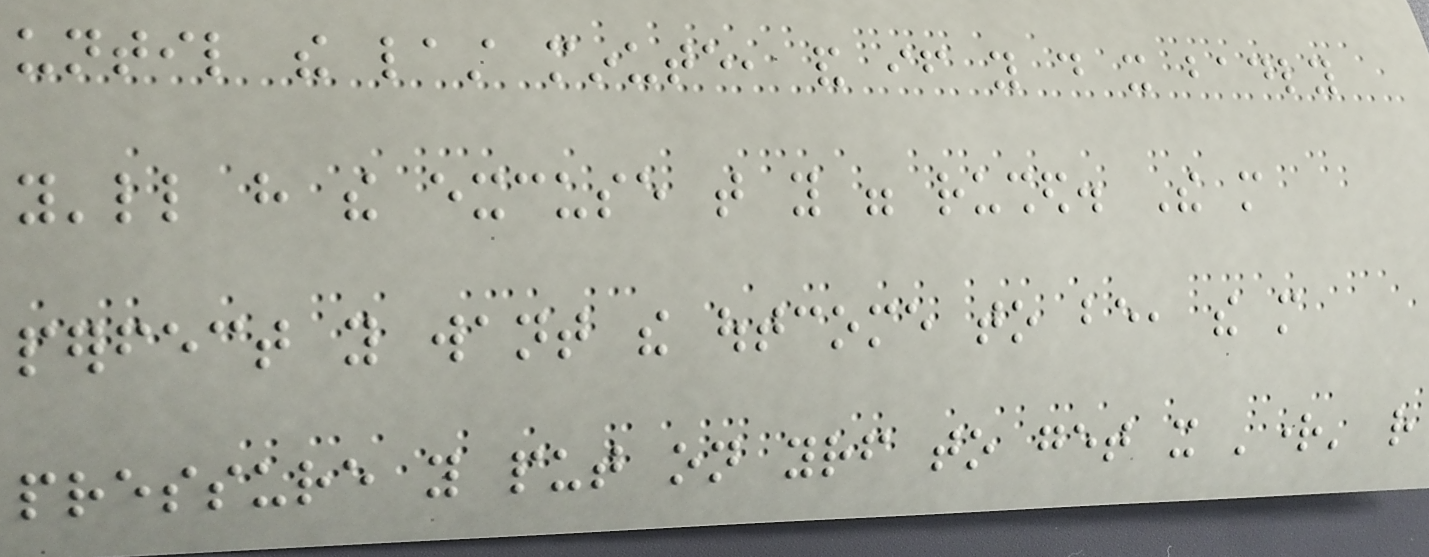until the last minute, and if you do it badly
you'll have the excuse that you were rushed. The more
perfect you want the outcome to be, the more
pressure you put on yourself to get it 'right' rather
